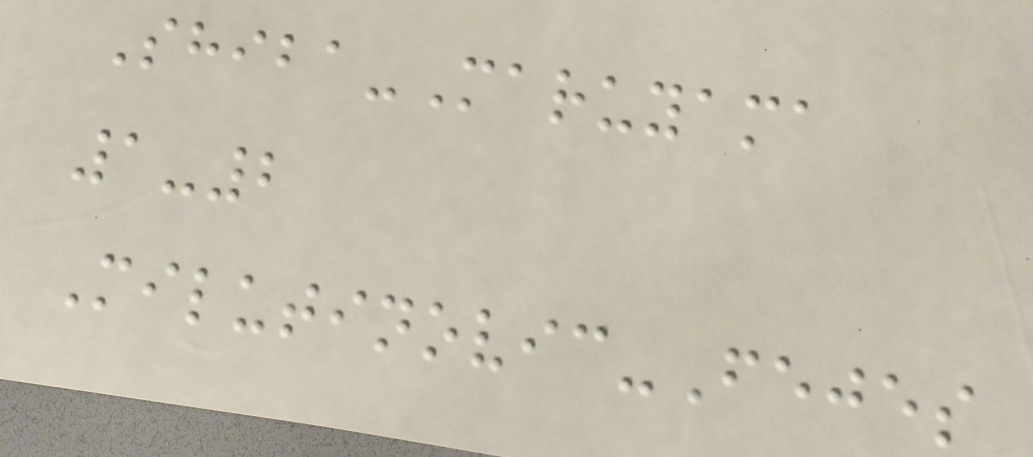Shiba-Maruyama
1-2
Milutinovic-Fejes
